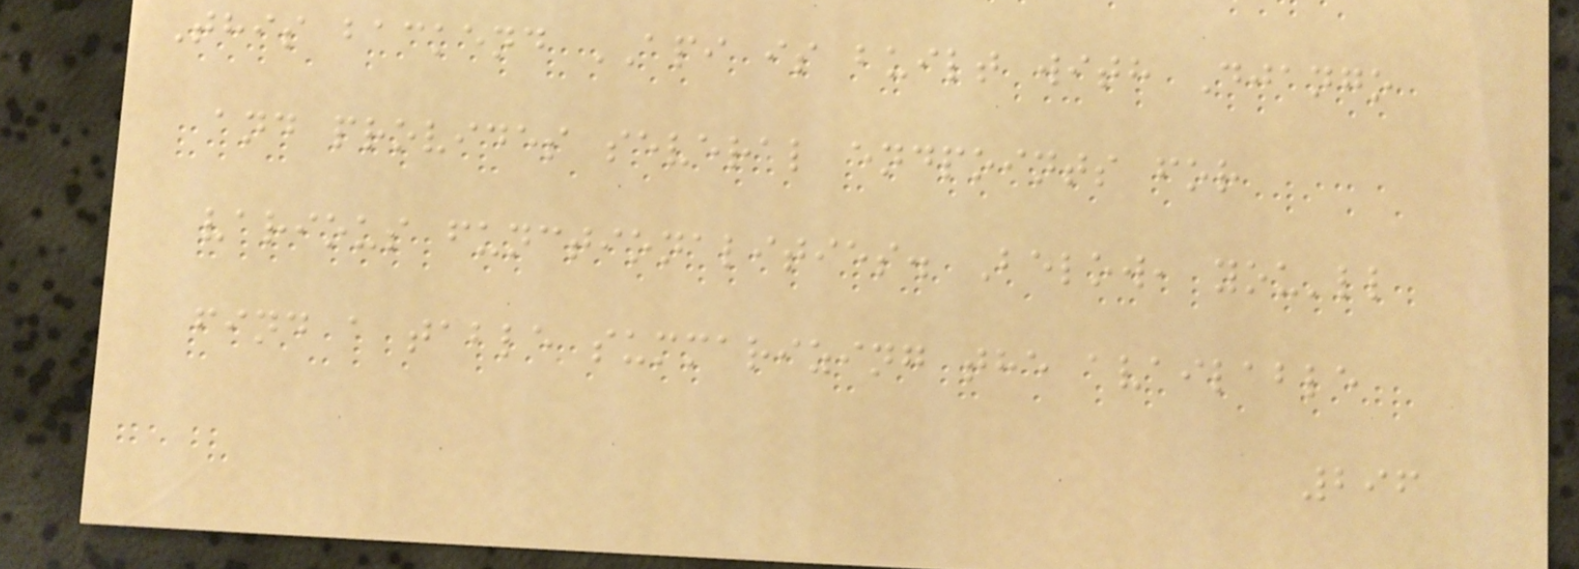This backend API is built with Django
and provides several endpoints for
various functionalities. Below, you'll
find a table summarizing the available
296
